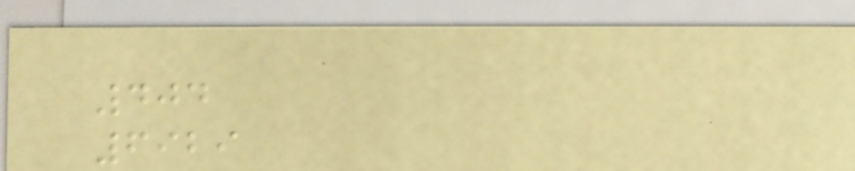404
6929
